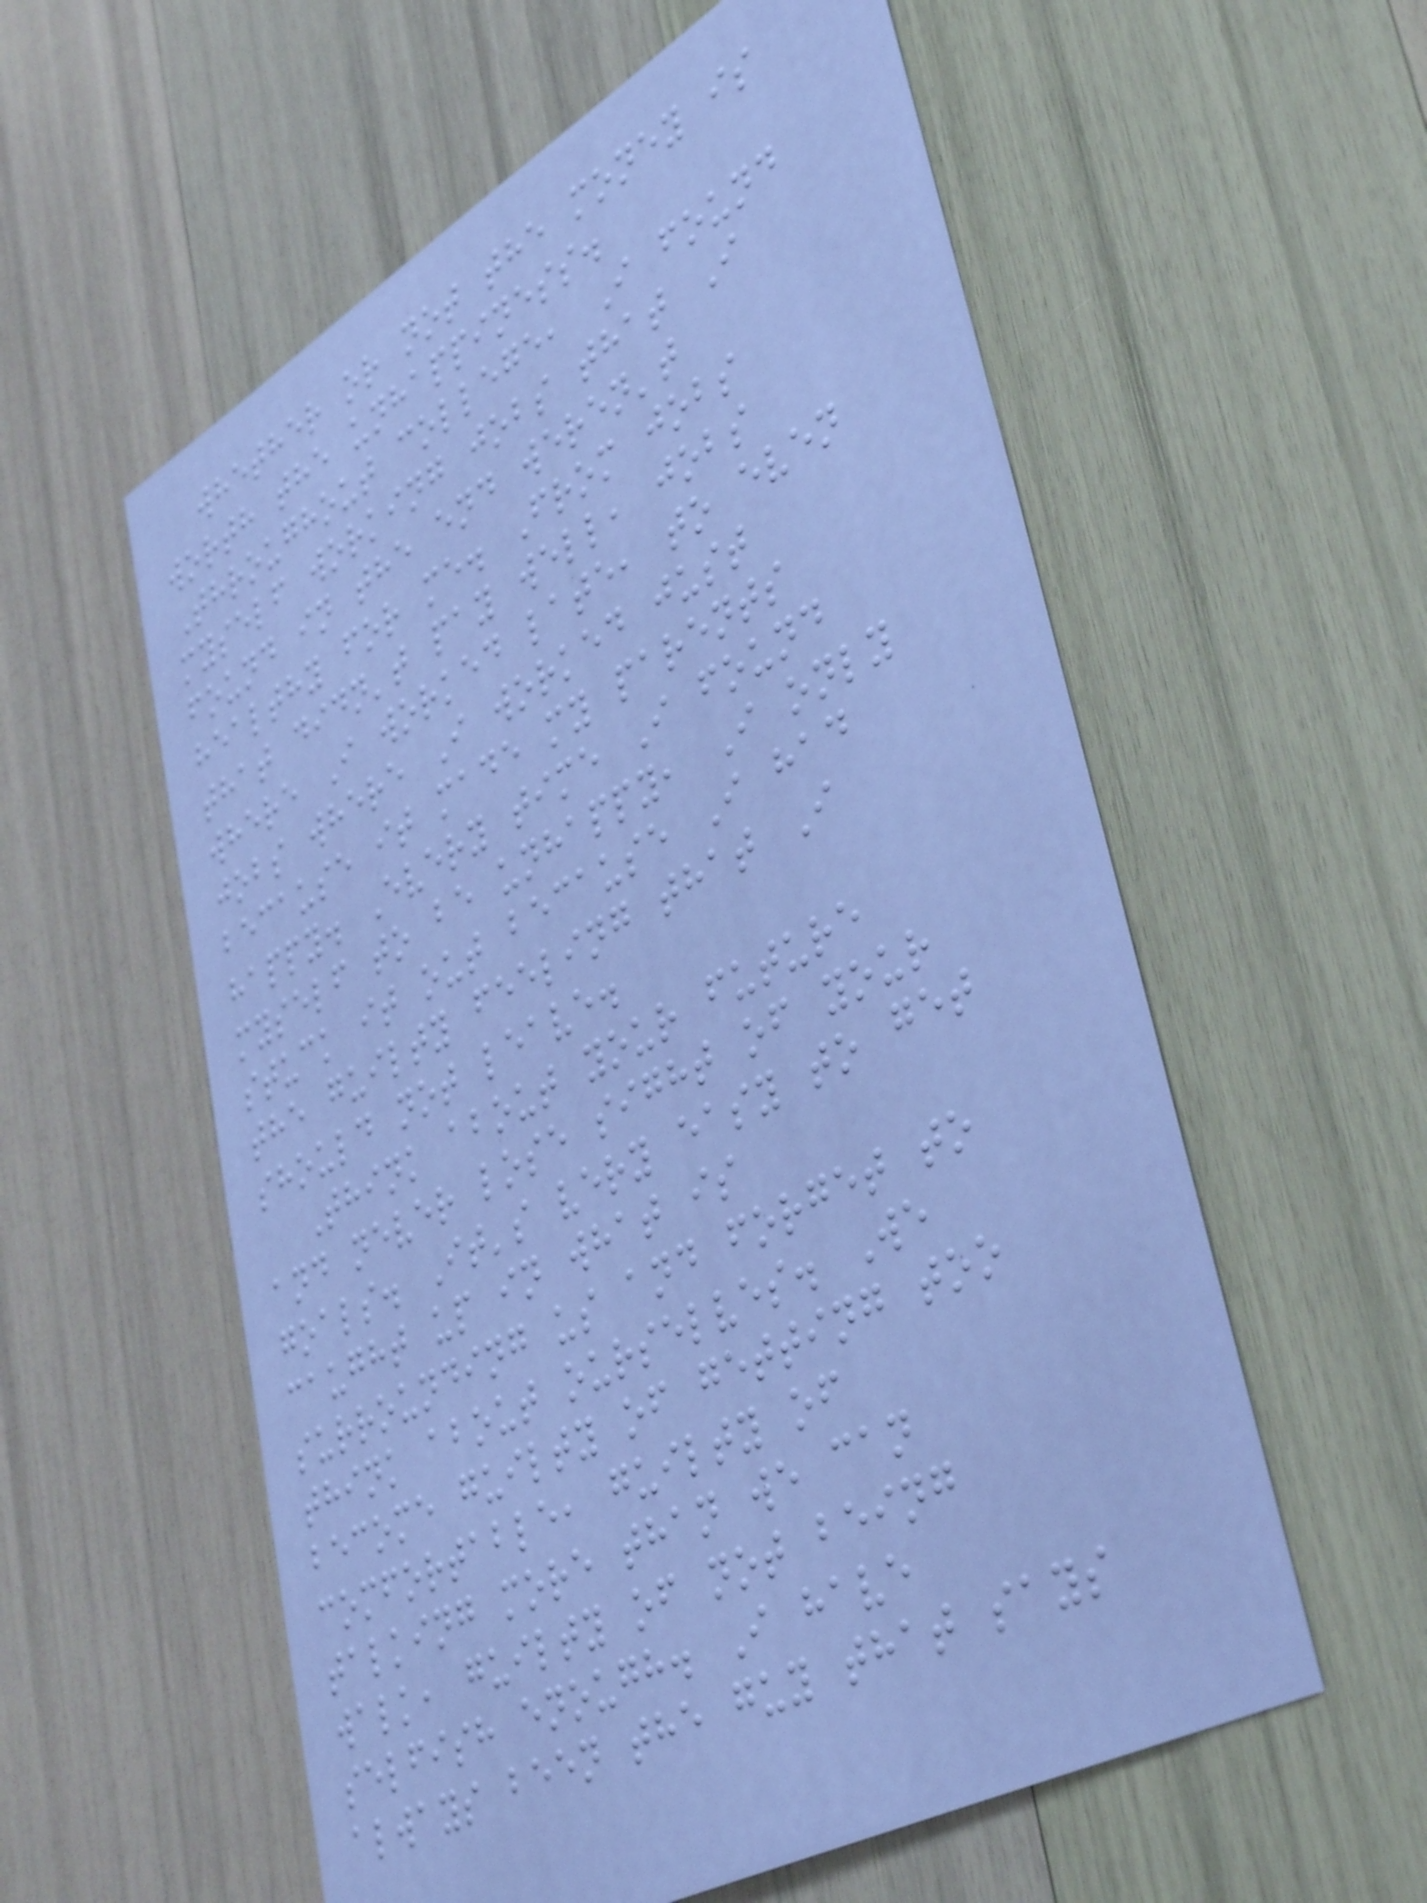whether or not the money is
worth the unhappiness.
Throughout college, I found
myself working jobs that I
found in the end weren't
healthy for me. From jobs
that didn't pay well, jobs
where I worked late, to even
jobs where I worked just
because it made my parents
happy. Every time I found
myself to be unhappy, I only
stuck it out because I had
the guilty feeling that I
should not leave.
Think about your future
and never lose sight of your
goals. It's very easy to get
caught up in what is
surrounding us and forget to
think about ourselves. We
become guilty of getting too
comfortable, guilty of
talking more than we can
walk, guilty of not being
selfish enough. I have
always been the guy that says
